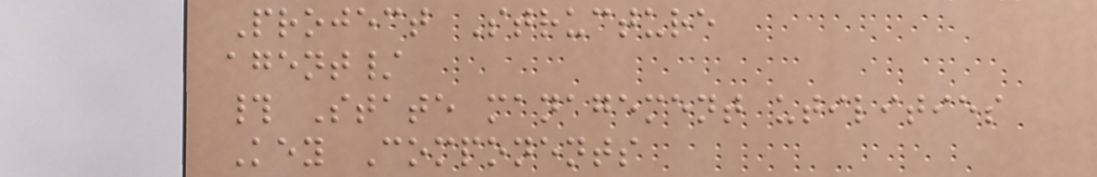Project Structure
agent/
# State management utilities
Key Components
